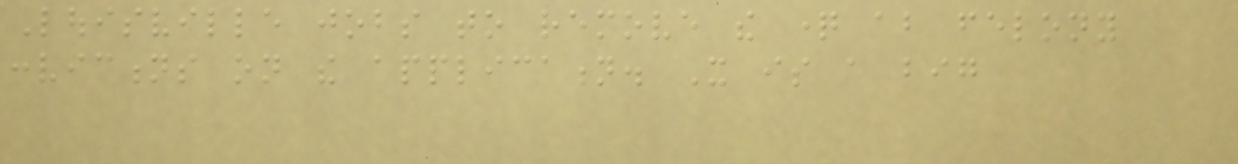Louisville jobs to remove the question about felony
convictions on the application. It is a big
